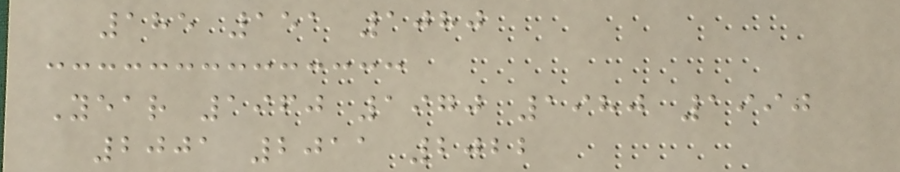185 151 1080
Year 1960 1970 1980 1990
2001 2011 2022
